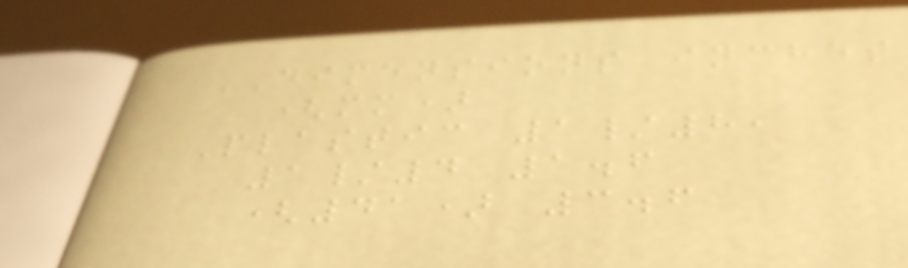DIMENSIONS inches
(mm)
Plastic 1/8,
1/4 1.6
(41) 3.6
